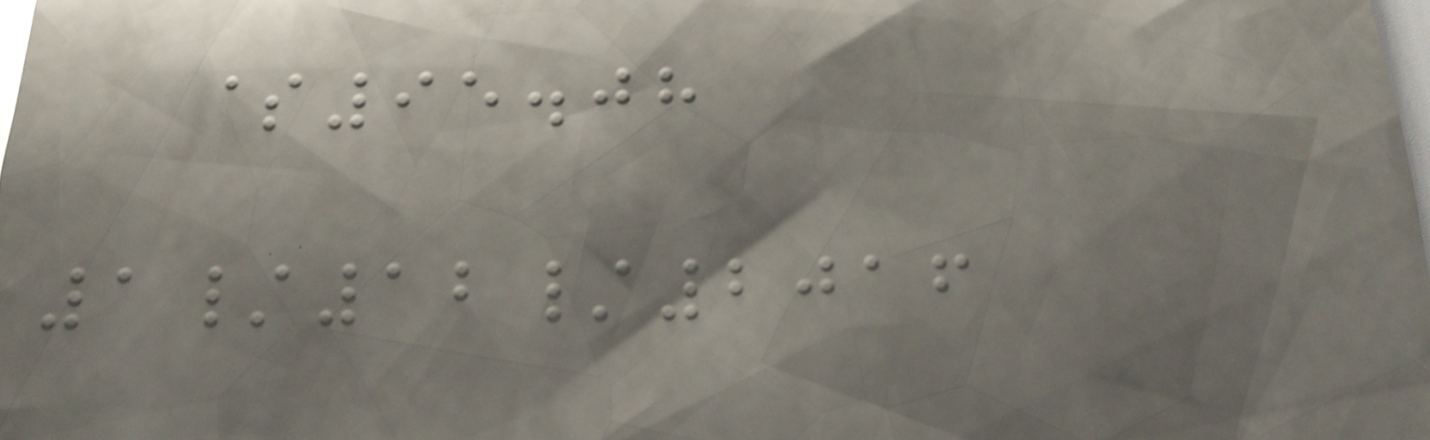$95.08
1/12/2016
